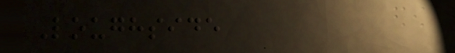Loughside
